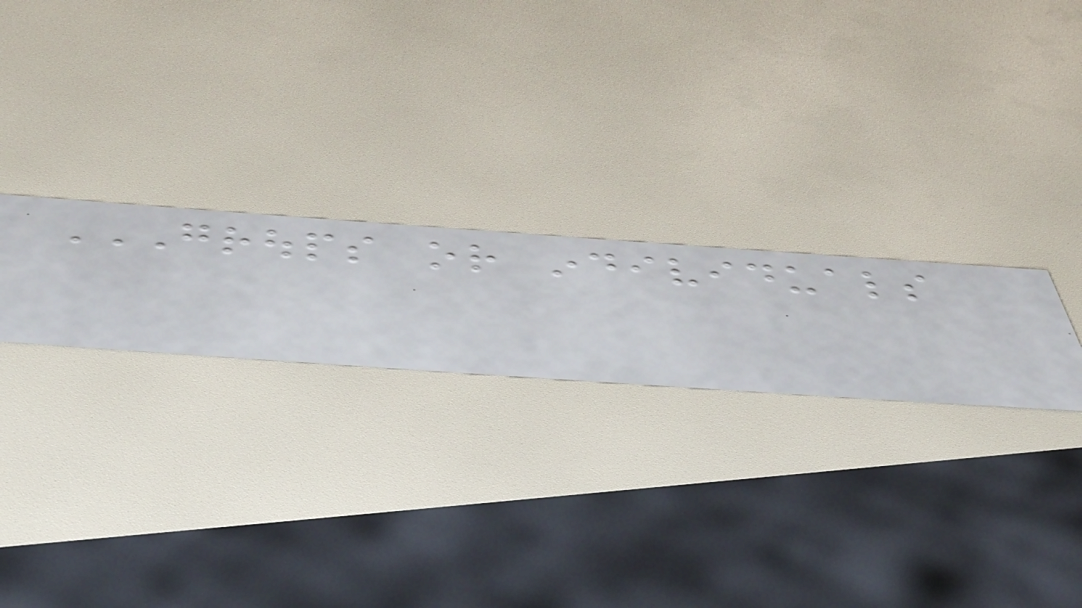GROUPS OR INDIVIDUALS
